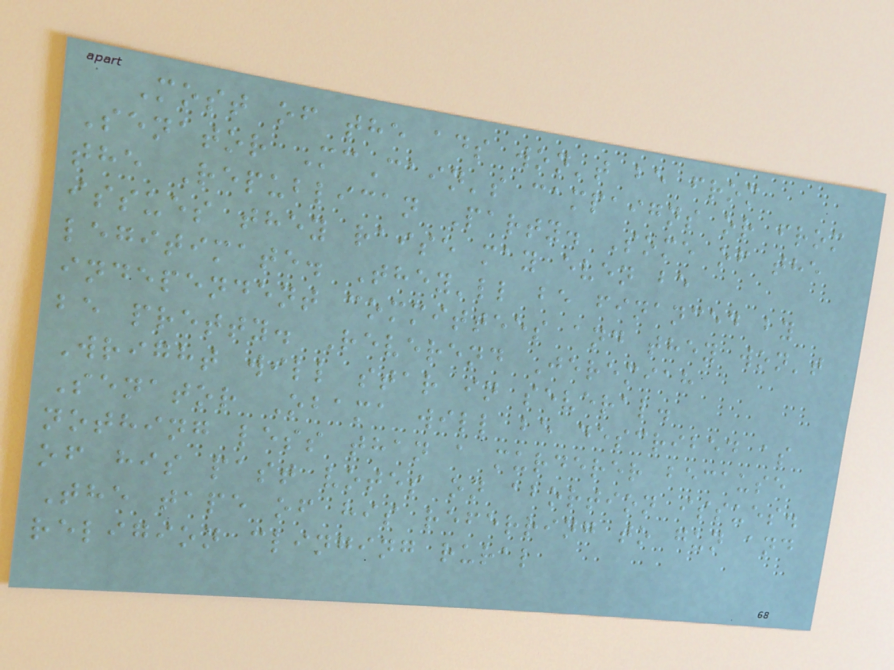Most of the ads won't be from
Senator McCain's campaigns or from
the Republican Party. Some of the
issues they raise may even be
legitimate. They'll be financed by
independent committees and they won't
be pretty. Reverend Jeremiah
Wright will star in several.
Senator Obama will be described as
nothing less than a murderer because
of his past votes on abortion issues.
The tape of his referring to gun and
religion clinging rural
